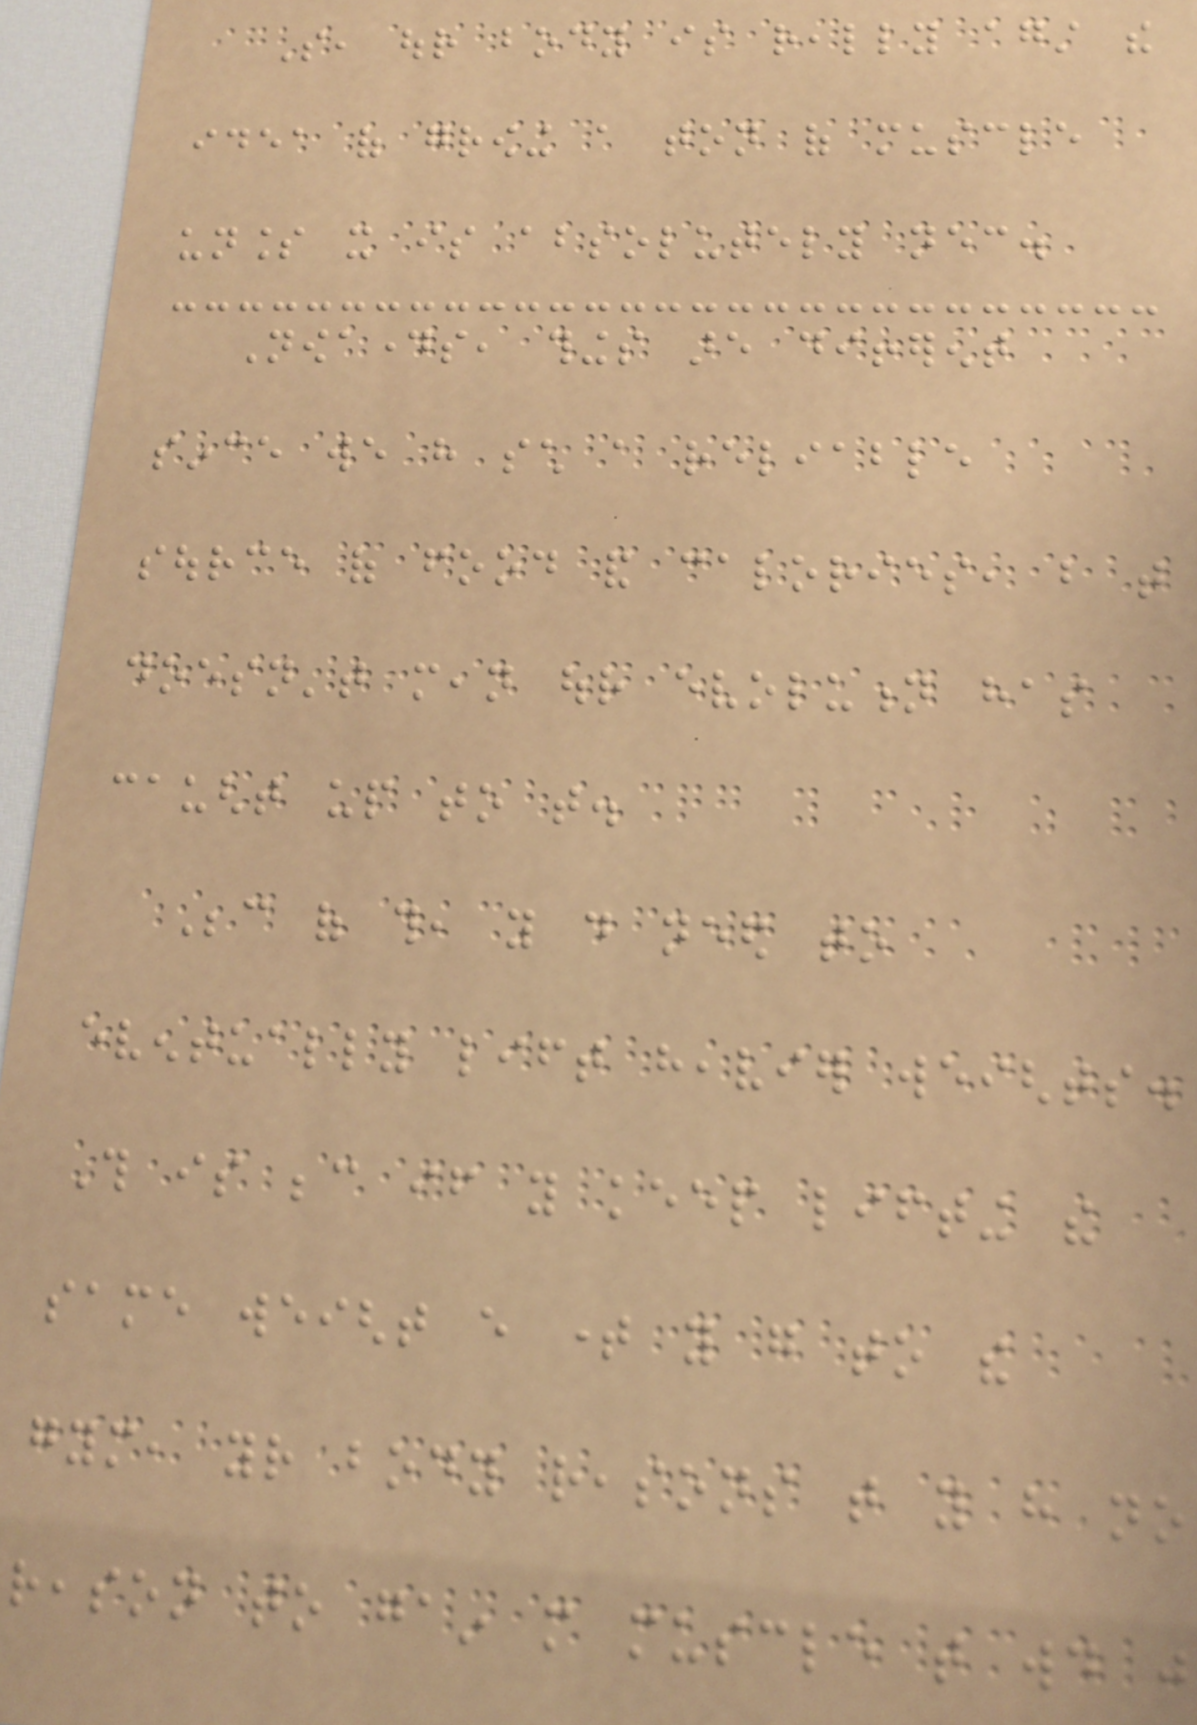So, our body is really against the
idea of growing a ton of muscle
unless it is absolutely necessary.
Nowadays, things are different
since we have such a reliable
source of food and calories, but that
doesn't mean our evolution has
caught up to that.
Because of this, you do need to
eventually lift heavier weights.
This is because if you keep lifting the
same weight every time you go to the
gym, your body reasons that you have no
reason to gain more muscle that would just
